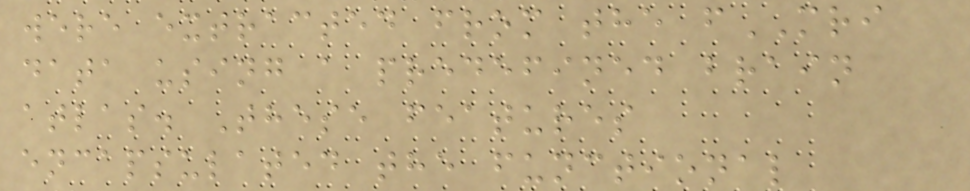were extracted from the fMRI
data using a predefined brain
atlas. These features
encapsulated the functional
